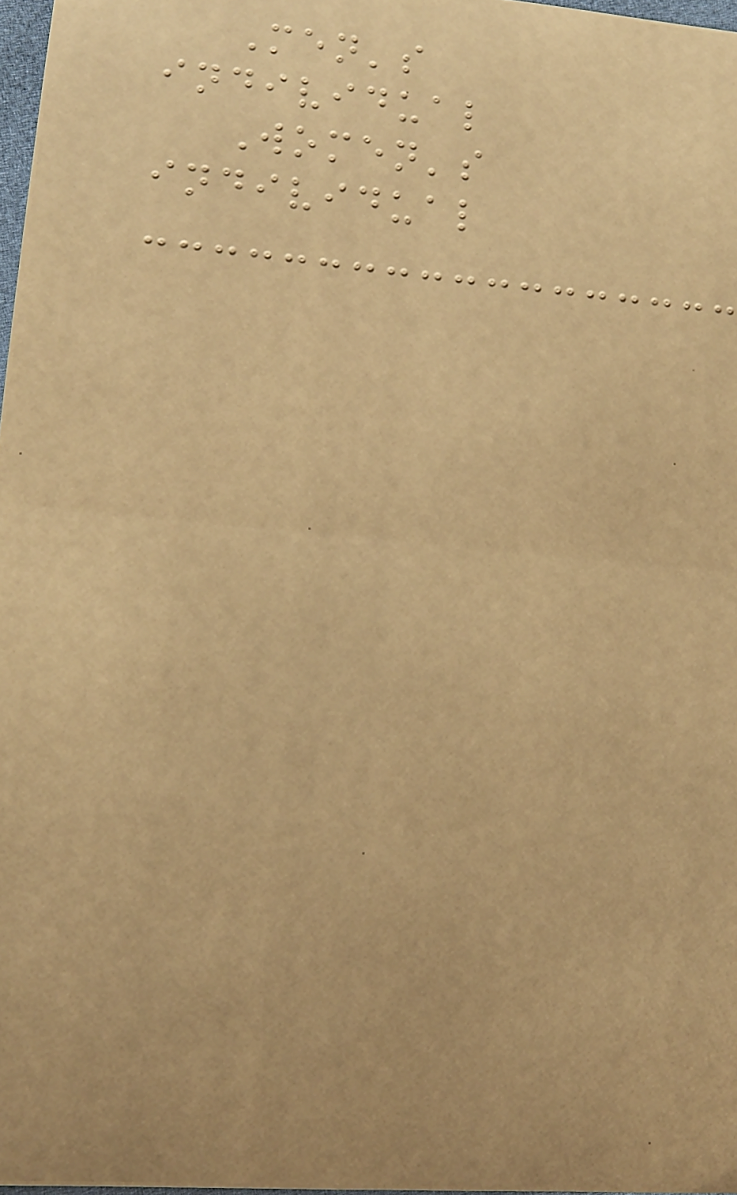Men's
individual
Women's
individual
